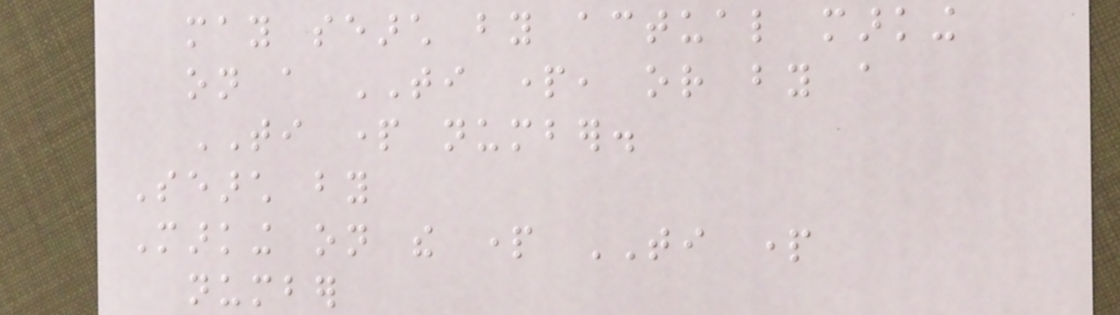may search by actual marking
on a TI part, or by a
TI part number.
Search by
Marking on the part TI part
number
